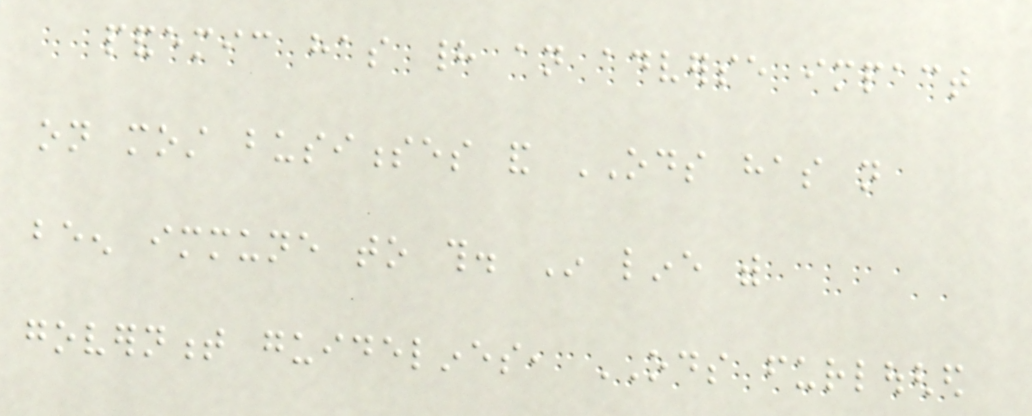pandemic has had an adverse impact
on most businesses and ODS has not
been immune to this. In line with
government guidelines, ODS furloughed
